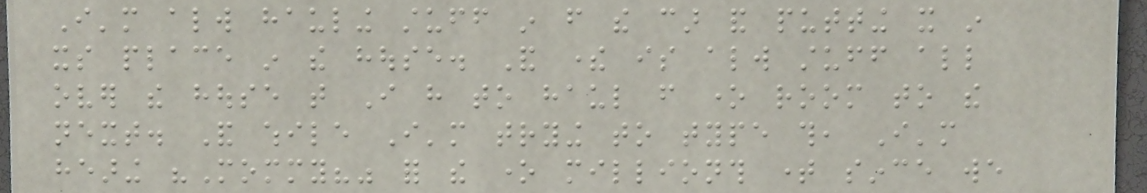I'm always hauling stuff in from the car and putting it in
its place in the house. And there is always stuff all
over the house that I have to haul from one room to the
next. And while I'm trying to type this, I'm
hearing "Mommy?" for the one millionth time since we
